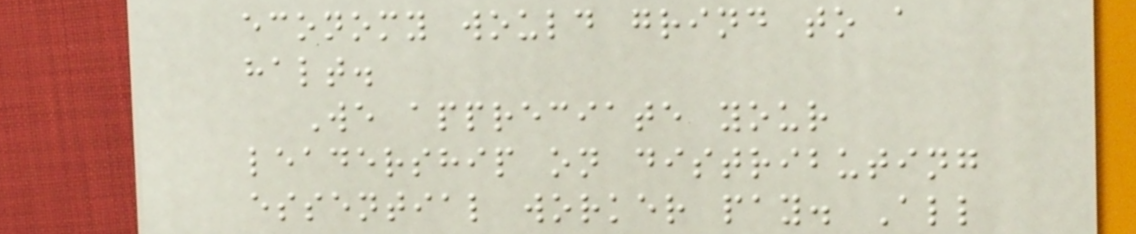economy would grind to a
halt.
We appreciate your
leadership on distributing
essential worker pay. All
